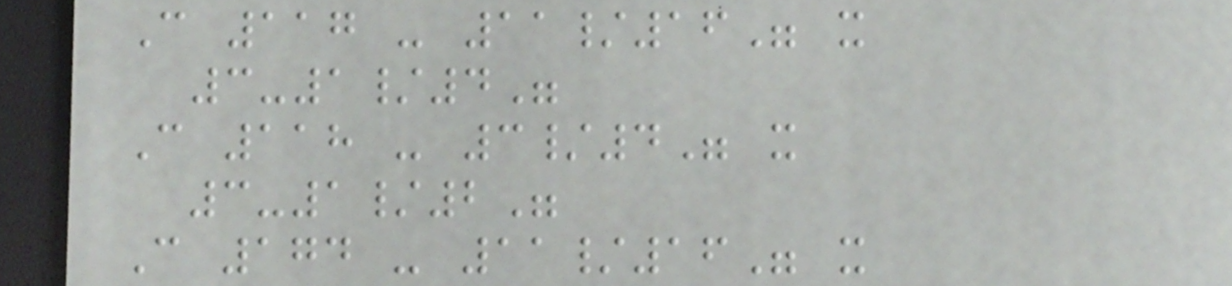C 117 - 11/16" x
3-1/4"
C 118 - 3/4" x
3-1/2"
C 174 - 11/16" x
